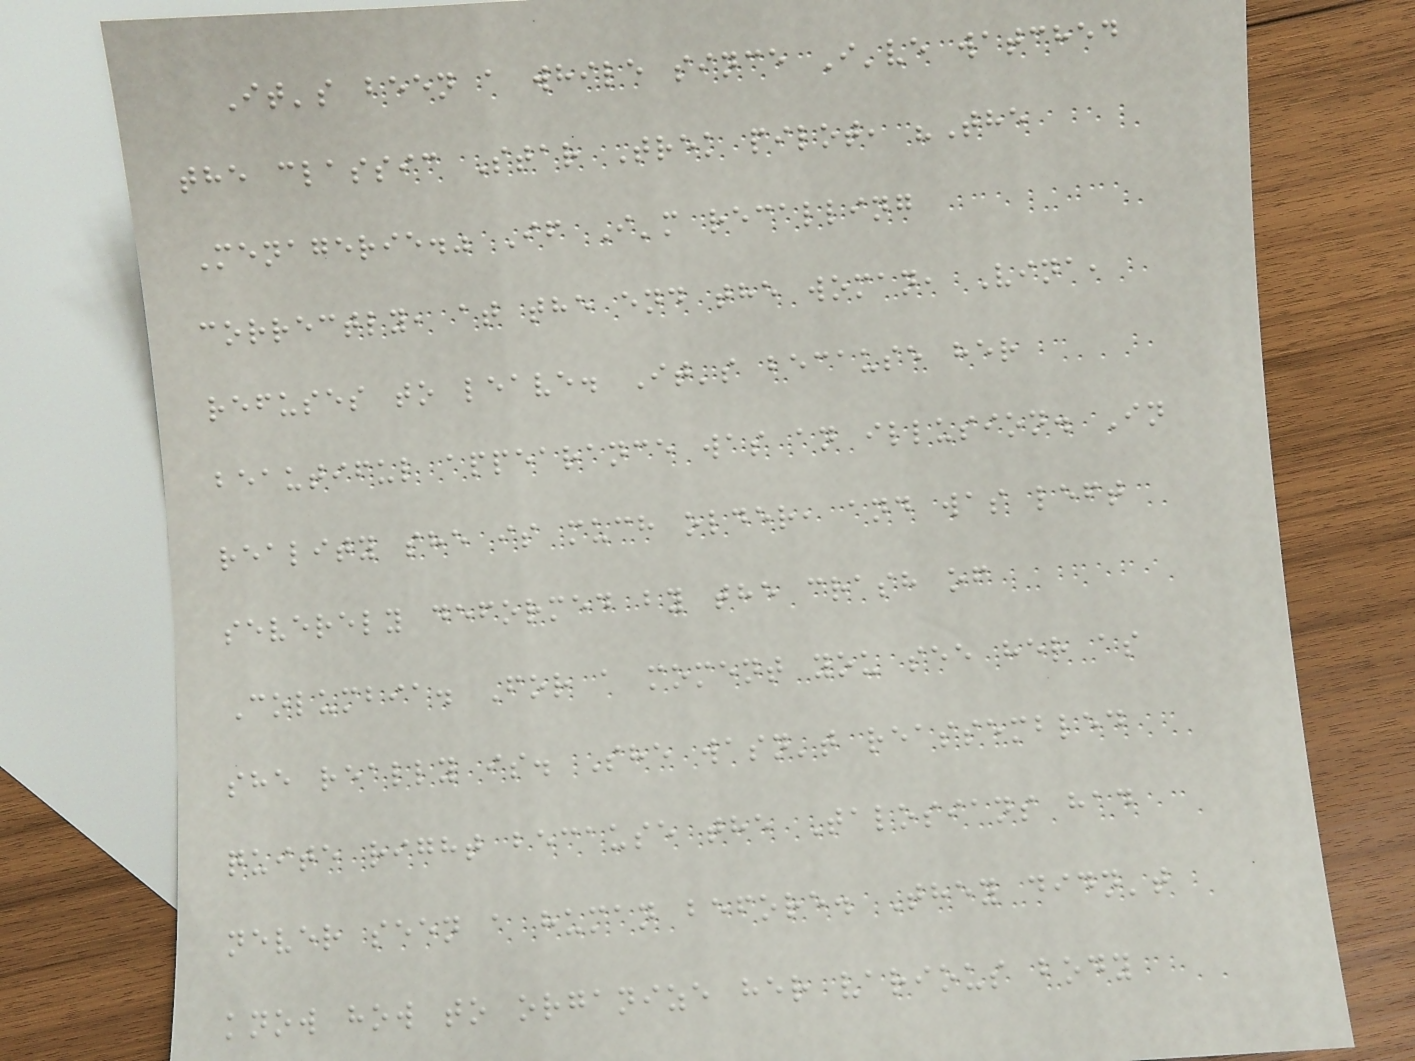It's been a while since I've watched
the classic Star Trek pilot, "The
Menagerie." If I'm recalling
correctly, at the end the woman, Vina,
refuses to leave. It's because her
beautiful appearance was an illusion. In
reality she is much older, and was left
severely deformed by the crash of
Columbia. For a moment you see her as
she really is. She wasn't reassembled
quite right because the Talosians had
never seen a human before. They didn't
know how to organize her various body
